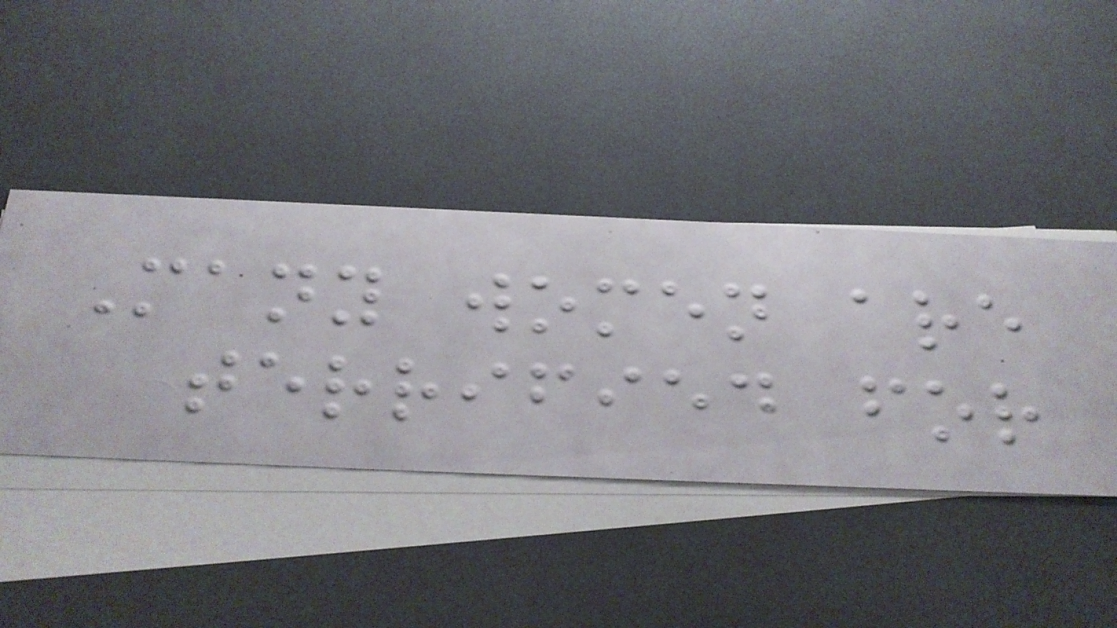Many women are
terrified for
